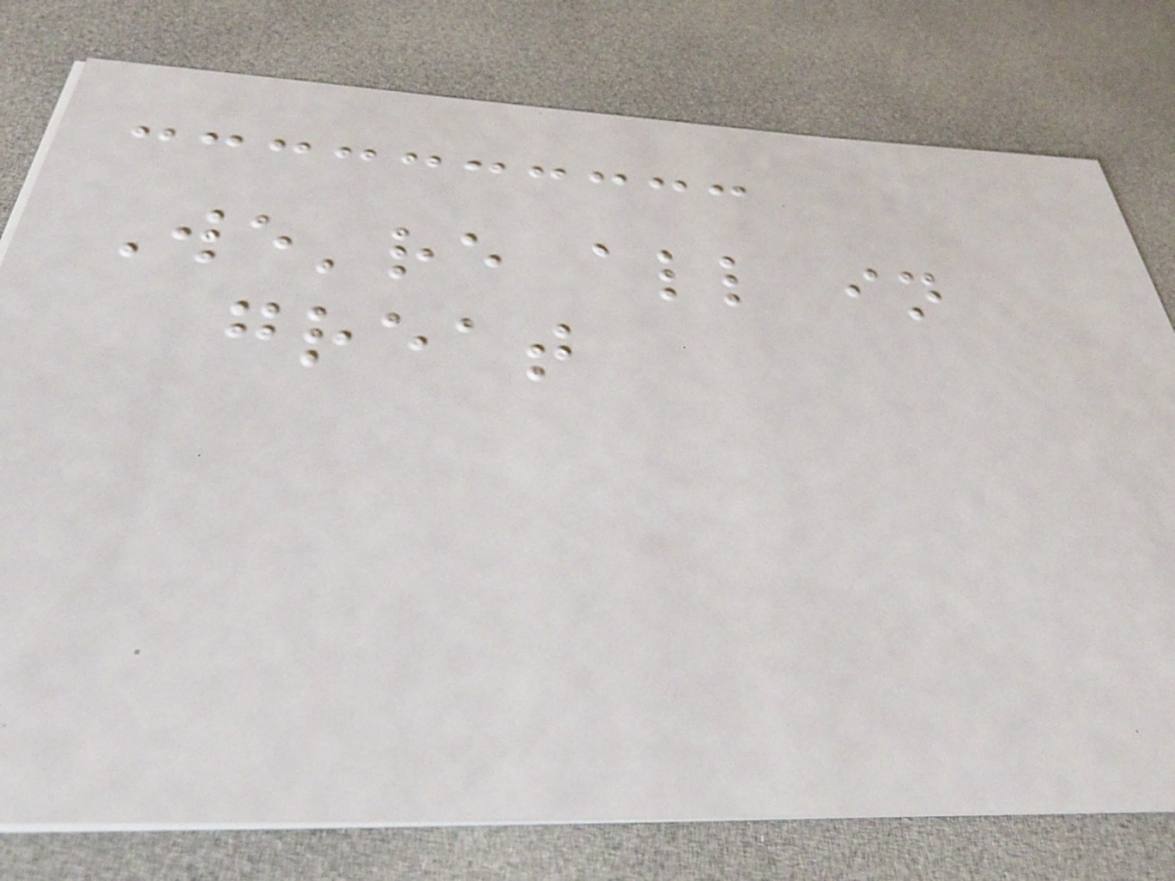We're all in
great
